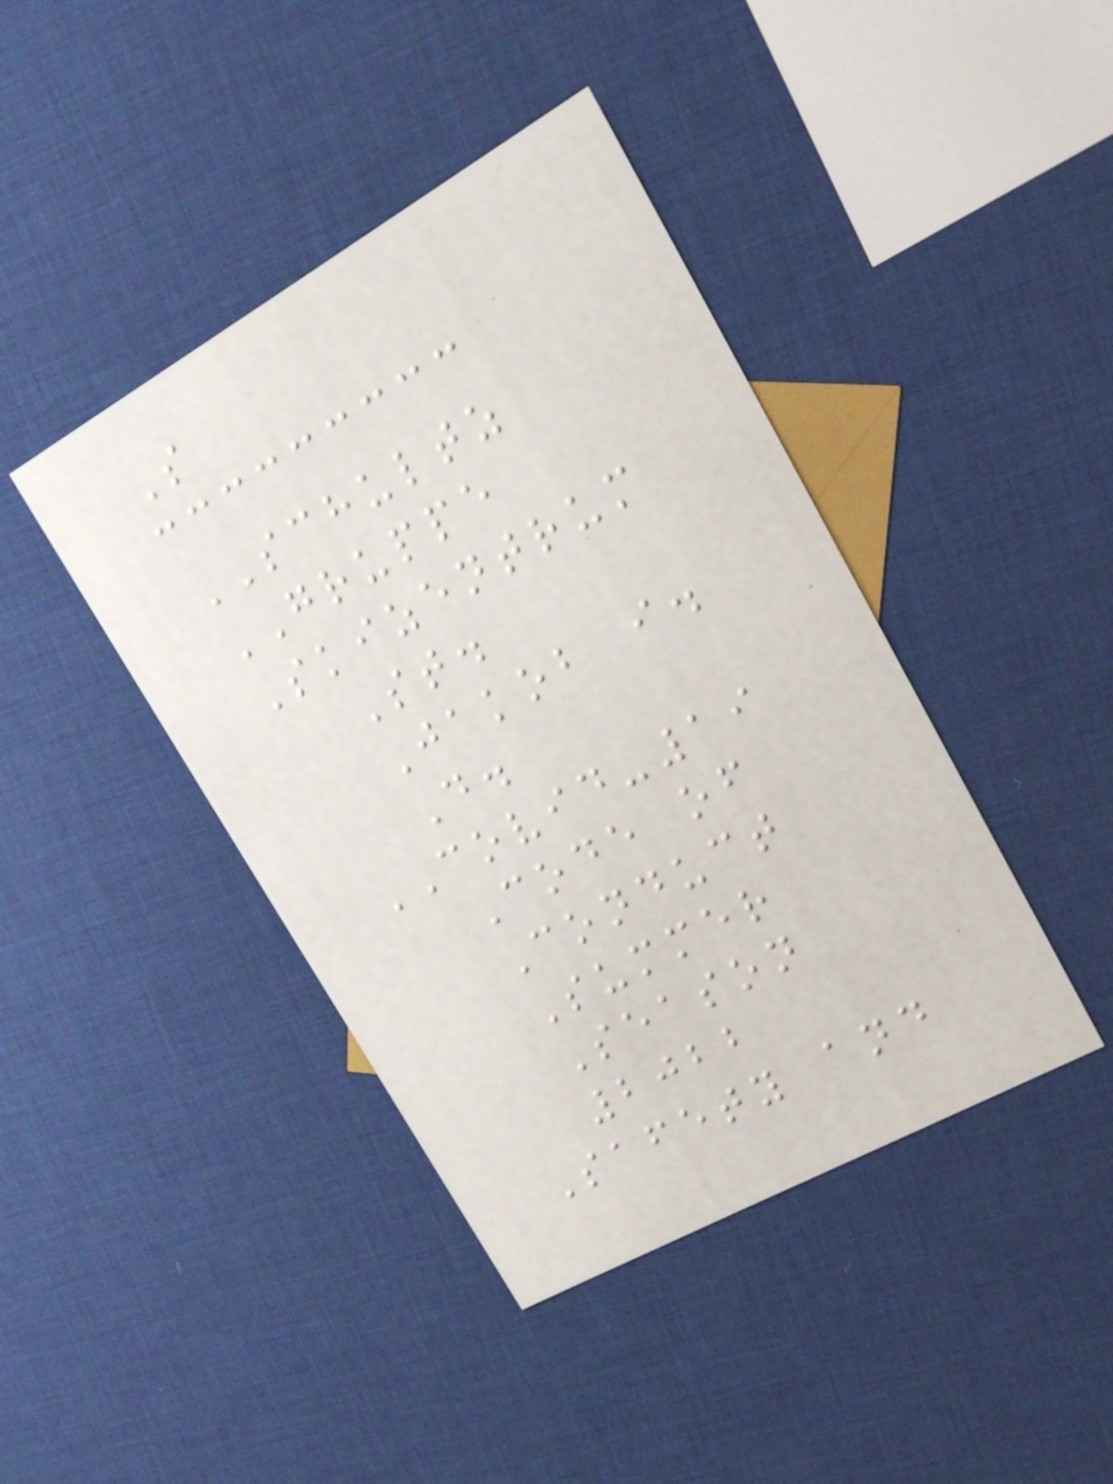S
SCHULTZ
GRUPPE
Skizentrum
St.
Jakob i.
D.
COVID-19
Code of
Conduct
Summer
Season
2022
Safety and
